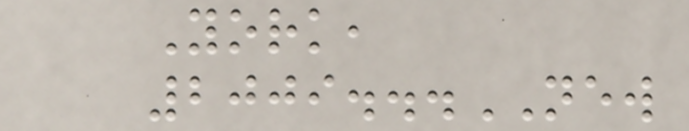York,
2009...NEW
